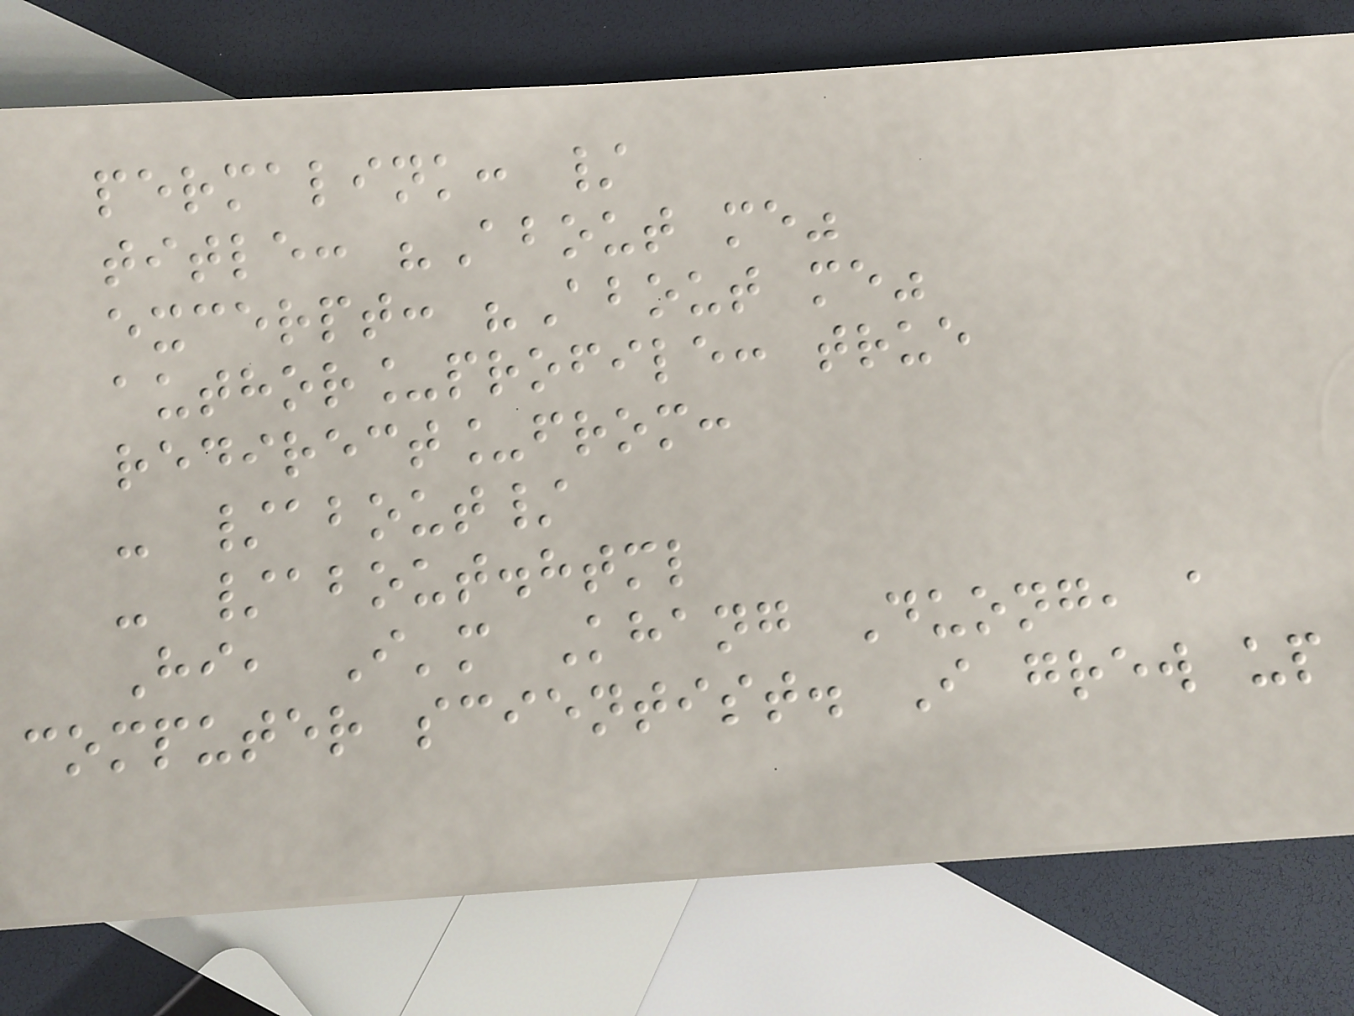permalink: /
title: "About me"
excerpt: "About me"
author_profile: true
redirect_from:
- /about/
- /about.html
Hi, I'm Khang Duong, a
computer scientist. I grew up
